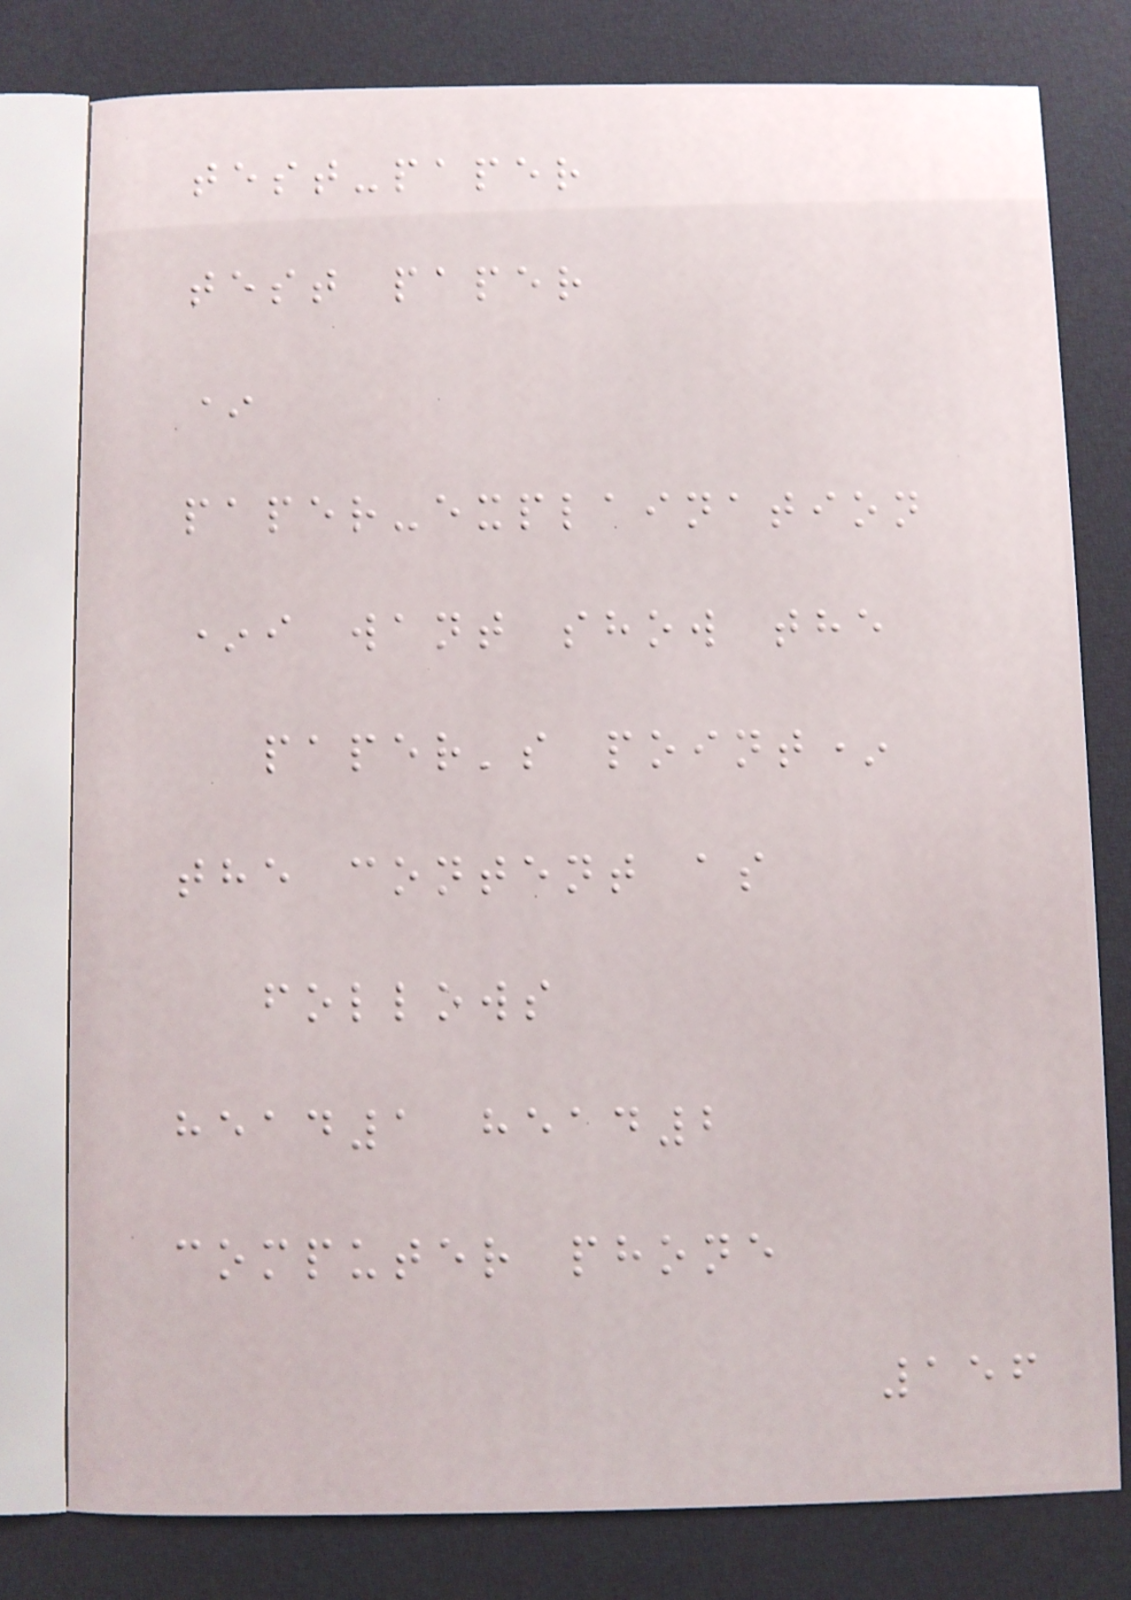test-paper
test paper
*
paper-explaination
*i want show the
paper's point*
the content as
follows
head1 head2
computer phone
156
